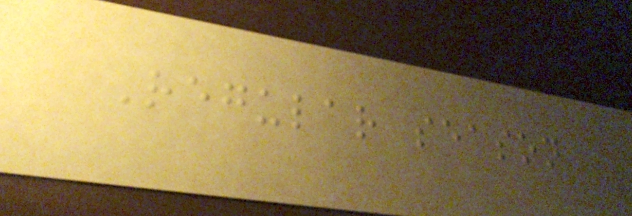Regular season
